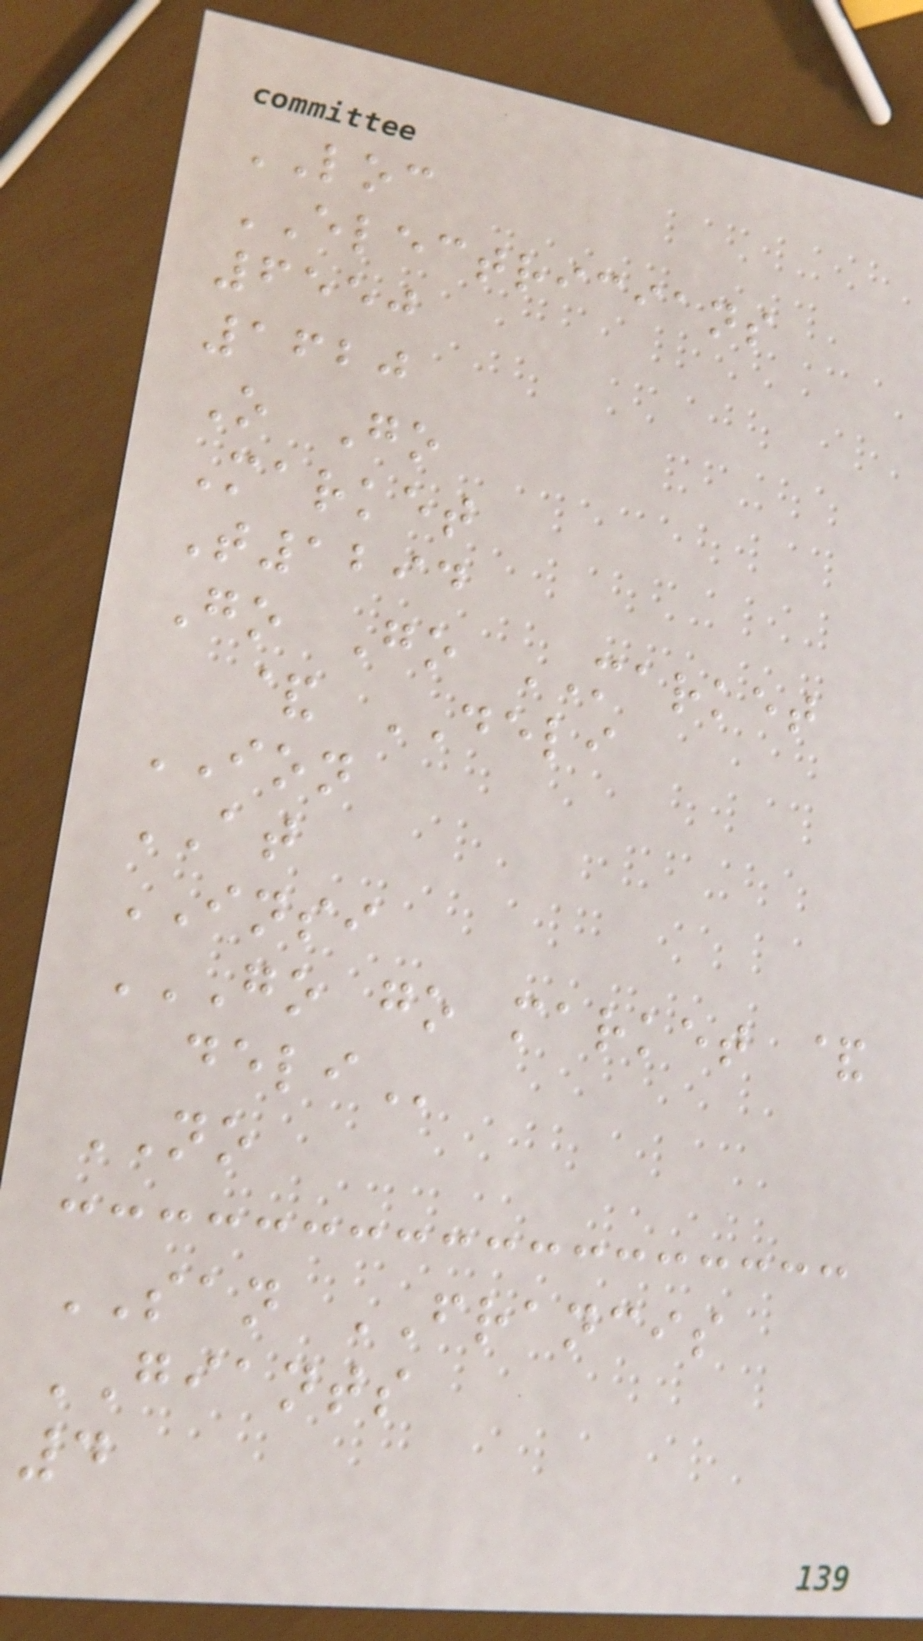LOC
ELECTRICIANS
6550
1620
O Go
Market
T1294
Go Go MARKET
& DELI
ION
AT
INSI
GO GO MARKET &
DELI
NO
SAN FRANCIS
GIANTS
4
